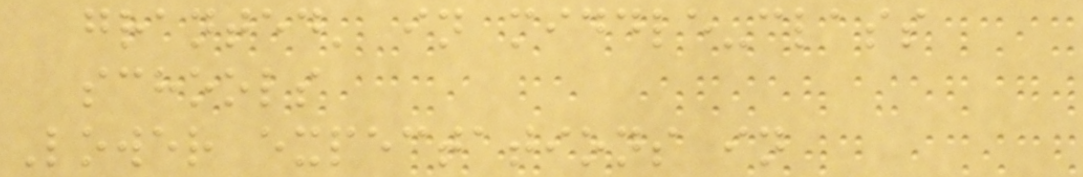granted' in middle-class
schools
Lower expectations in
